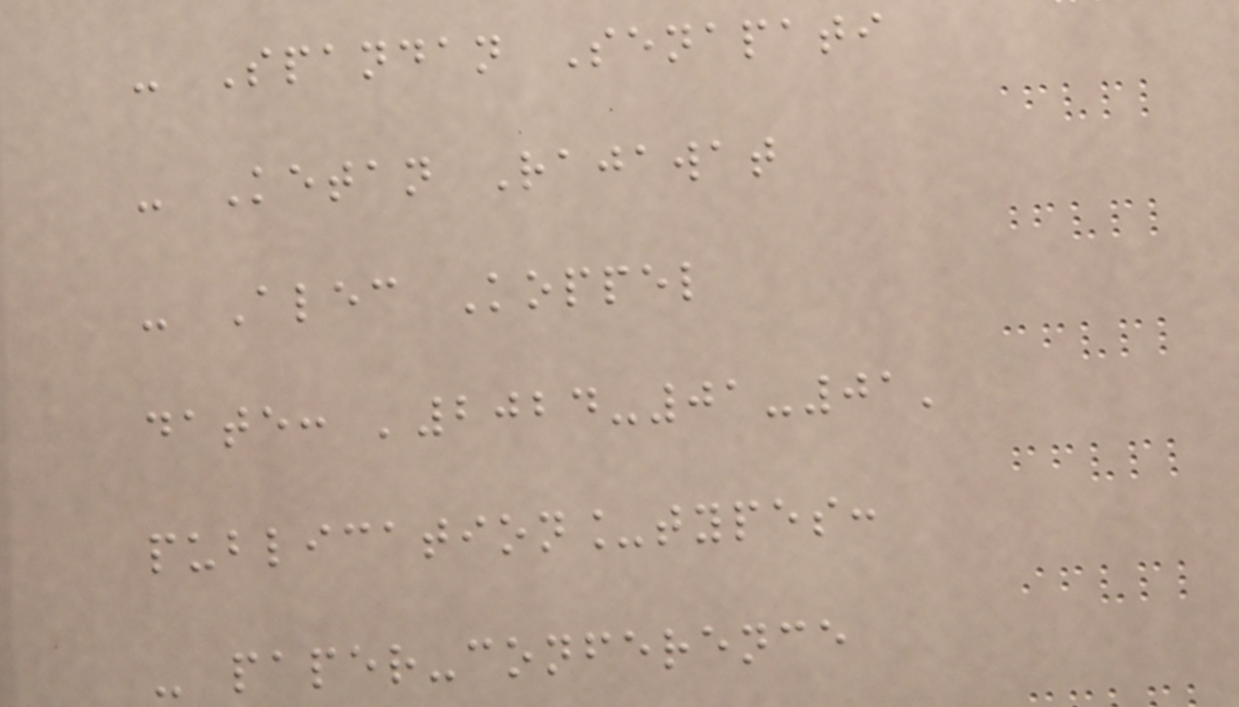- Spandan Senapati
- Ketan Rajawat
- Alec Koppel
date: '2024-01-01'
publication_types:
- paper-conference
